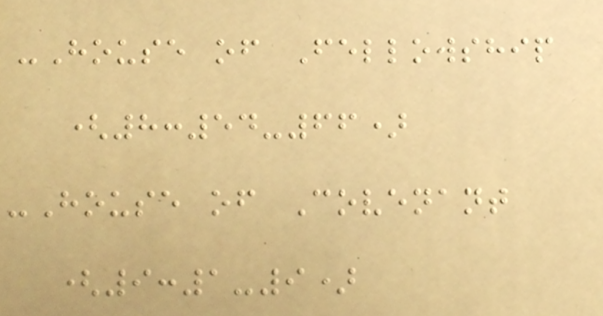-House of Fellowship
(8:54-66)
-House of Covenant
(9:1-9)
